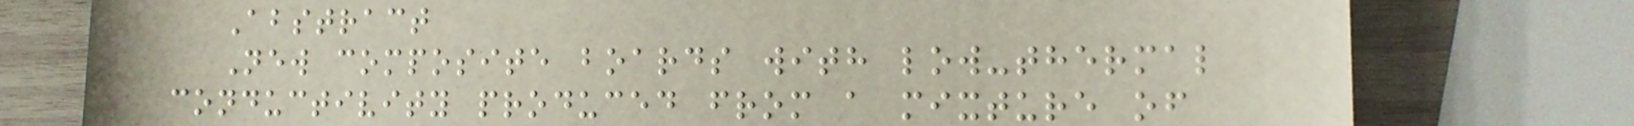Abstract
New composite boards with low-thermal
conductivity produced from a mixture of
